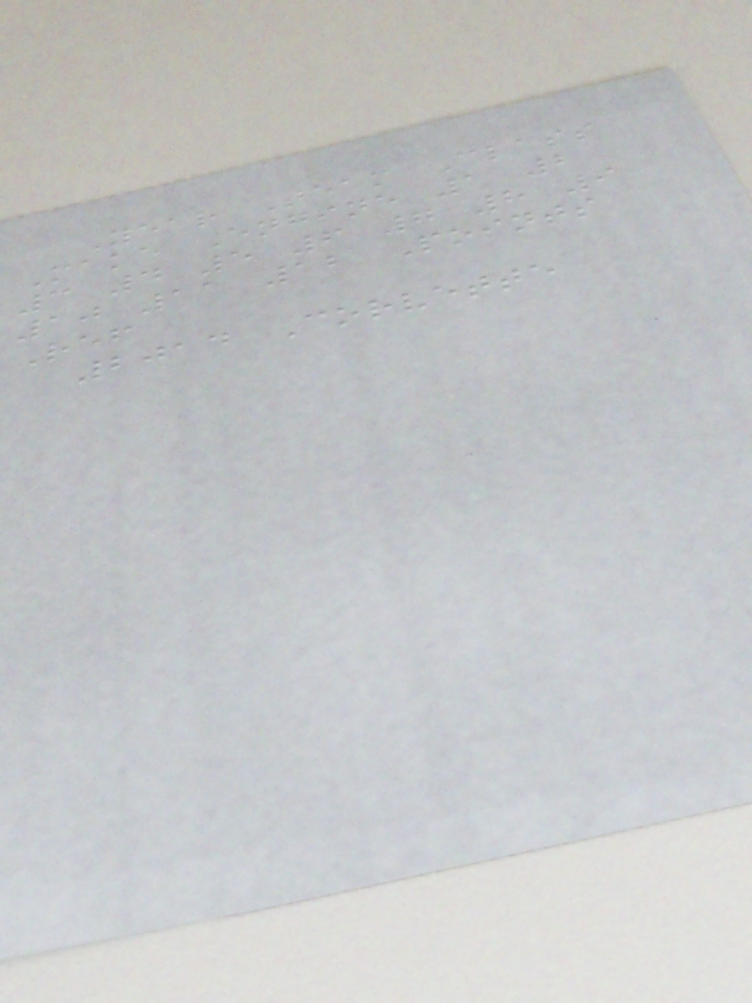Year Team Class
Make Engine 1 2
3 4 5 6 7 8 9
10 11 12 Points
Ref
2014 Corvette
